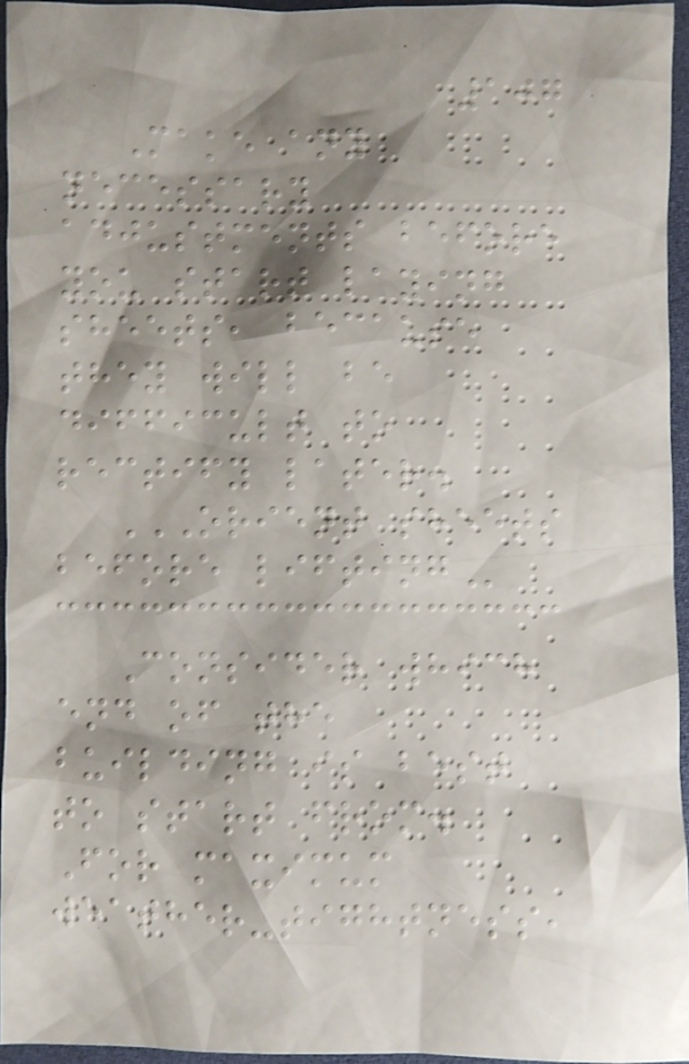107
Make any
necessary
adjustments before
you start laying
sheets, because
they will be
difficult to
rectify later.
ORIENT SHEETS
BEFORE LIFTING
Consider which
end of the
building is best
to start from.
For maximum
weather-tightness,
